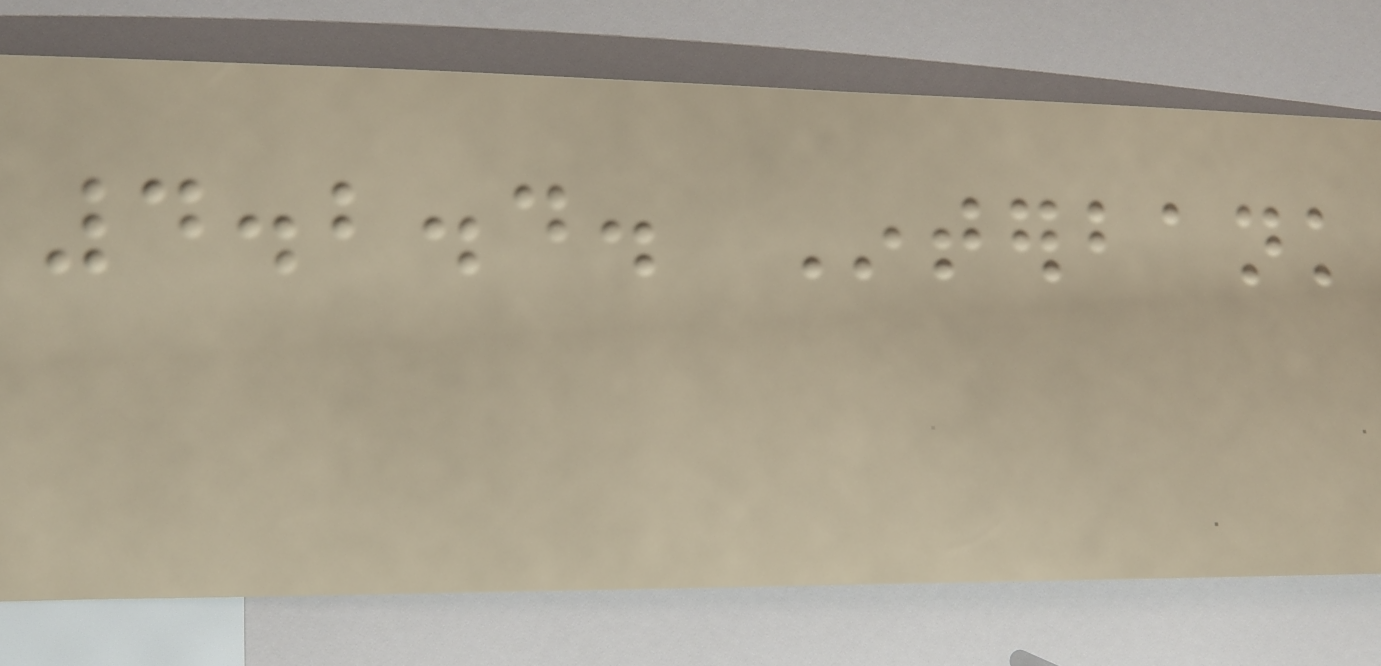4.2.4. Interbank
